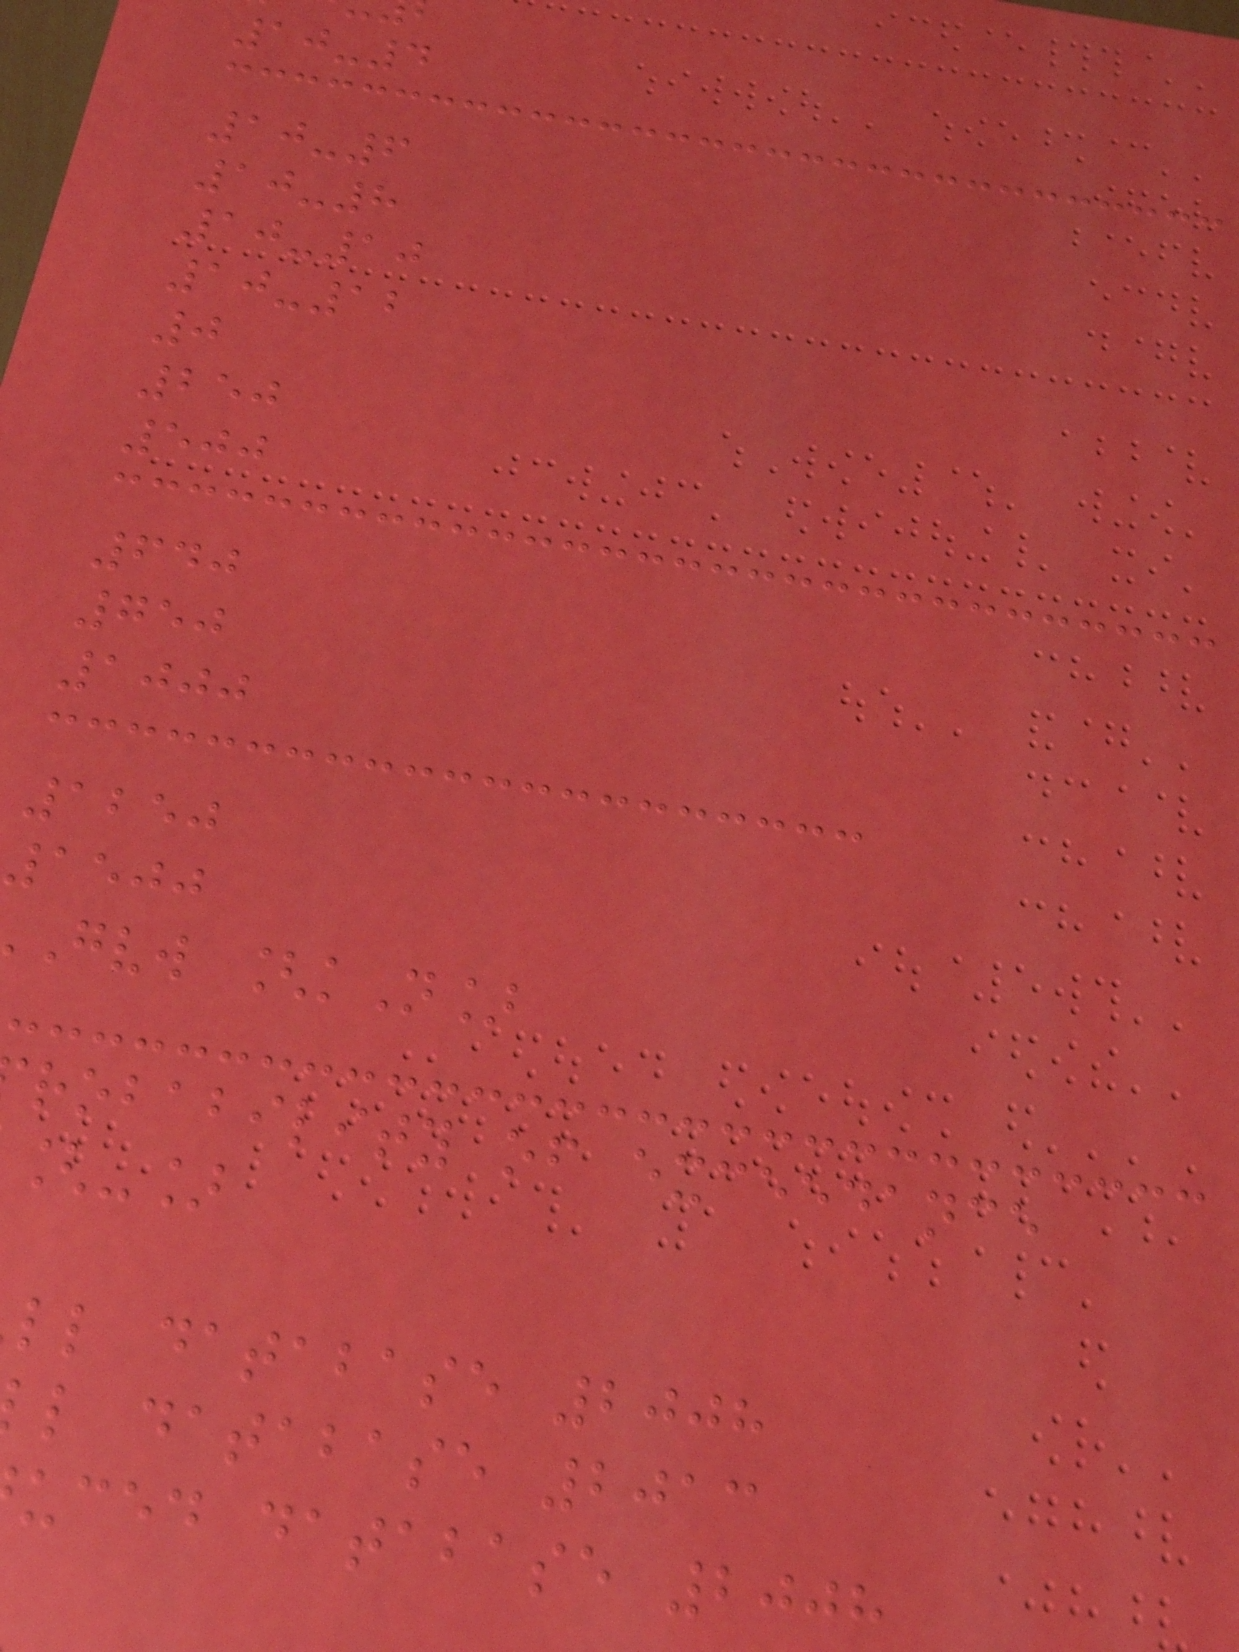10-4
10-6
10-8
10-10
10-12
0
250
500
640
750
1000
1250
1500
gvw [kN]
robability of exceedance
[-]
ll database 2008
l database 2013
uced database 2008
